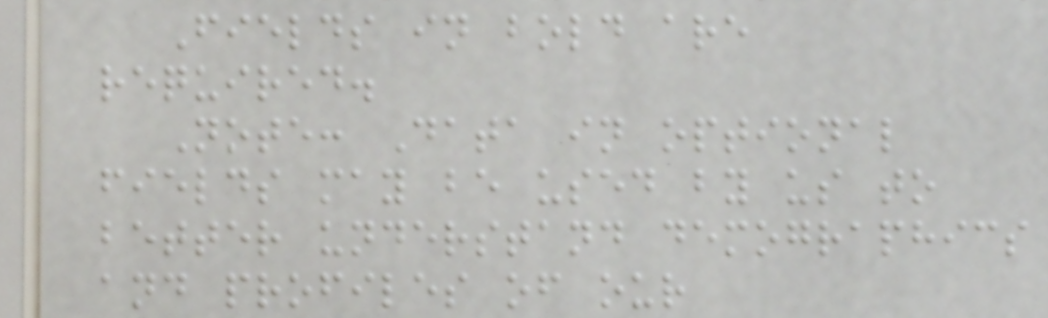Fields in bold are
required.
Note: Data in optional
fields may be used by us to
better understand demographics
and profiles of our
